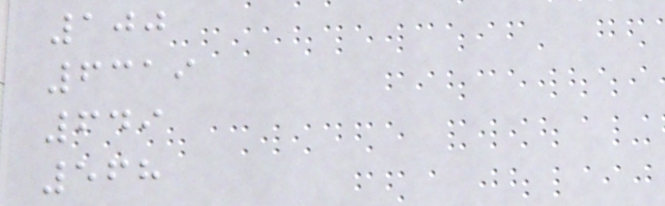100
6319
649
568
